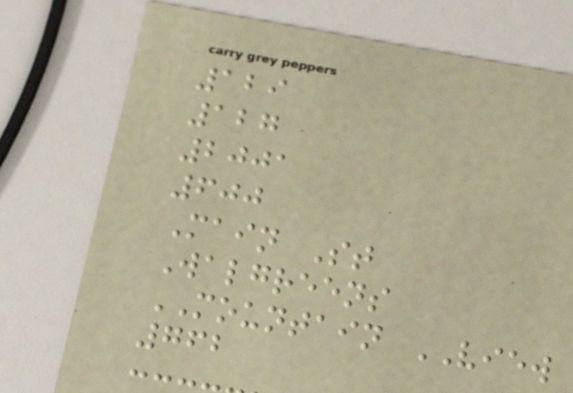129
127
2001
600
Main St
Walgreens
MOUNTAIN VIEW
762
